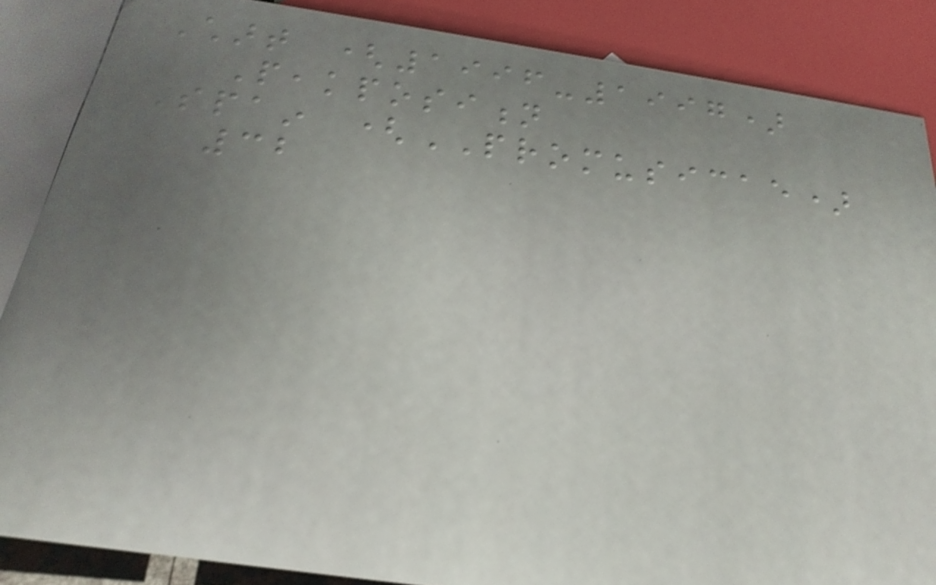Chart (1996-1997)
Peakposition
Spain (PROMUSICAE)
32
